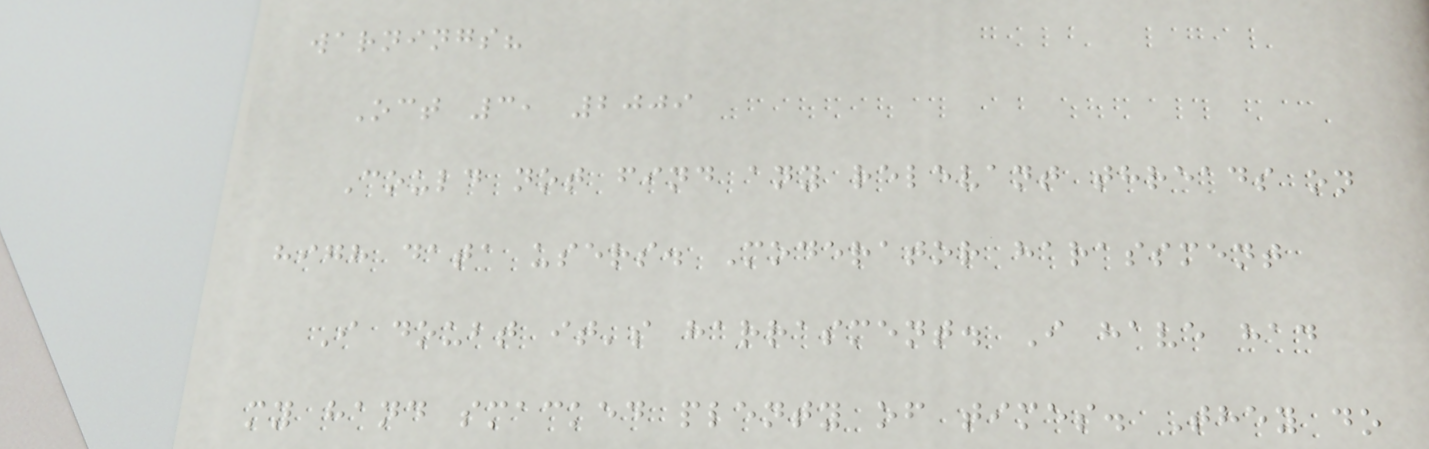warnings?
Oct 3, 2009
Could not find any relevant threads on
high data users. Moderator harassment
I doubt it's harrasment. I have had
my hand smacked plenty of times. They do
